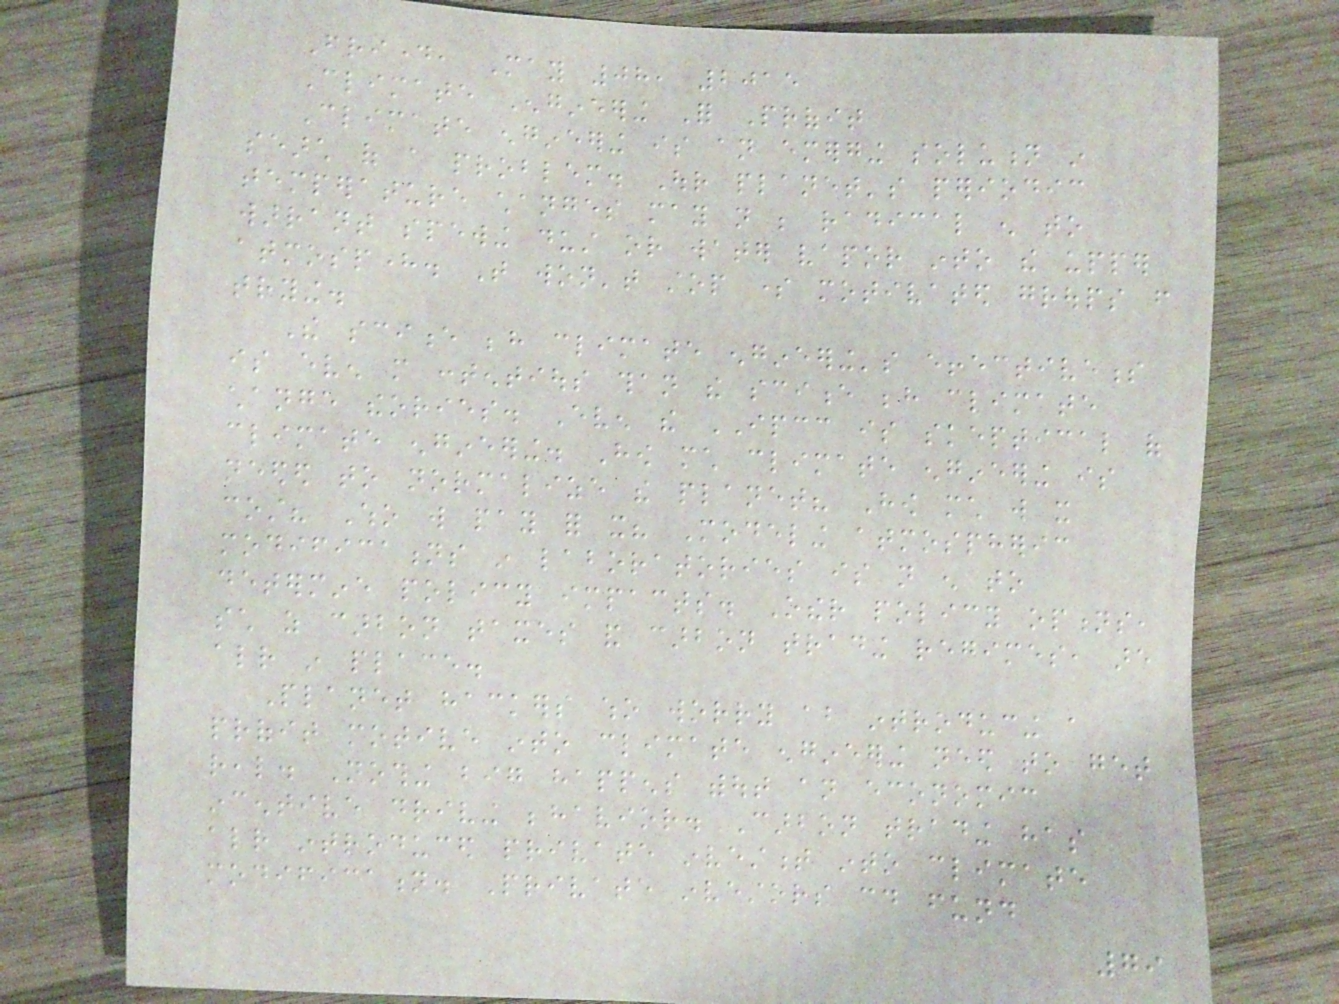Friday, May 08, 2015
Climate Engineering For Profit
Climate engineering is an emerging solution in
search of a problem. Our planet's periodic
temperature changes may not be radical enough to
warrant spewing dust or water vapor into the upper
atmosphere. That won't stop some motivated groups from
trying.
The science behind climate engineering's effectiveness
is even more contentious than the science behind climate
change theories. Even the IPCC is skeptical of
climate engineering. How much climate engineering is
needed to normalize the planet? How much will it
cost? Who will pay for it? Modeling atmospheric
modifications in laboratories is not enough to
determine policy impacts. Other policy options,
such as carbon taxes and carbon trading regimes, are
already in place.
Planet hackers who worry about introducing a
profit motive into climate engineering need to get
real. Nothing big happens without an economic
incentive driving behavior. Carbon trading has
already introduced private investment into climate
modification. Private investors could fund
79
